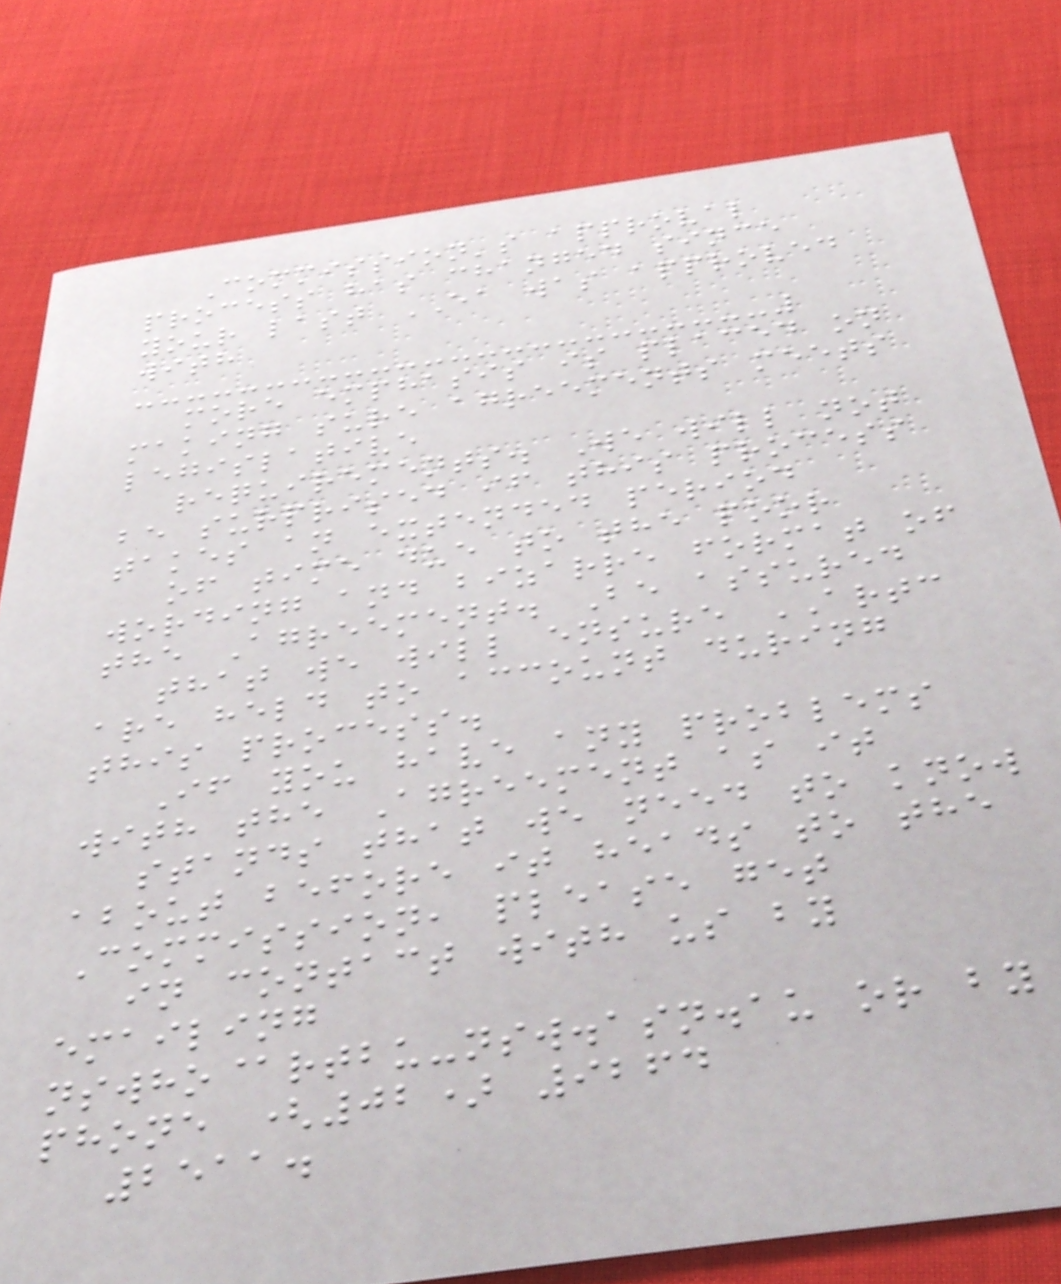Commission's approval
process has changed since
your last EA was approved
with
more emphasis is placed on
making sure agreements meets
legislative
requirements. We will not
be surprised if this process
takes an extended period
of time due to the poor
wording and bizarre format of
the Agreement. Be assured
that we will ensure ARTC
are held to account during
this process.
If you have any problems
with the Agreement as it
stands that we need to know
about before it heads to the
Commission, please get
in contact with us by
emailing
nswho@rtbu-nsw.asn.au or by
phone (02) 9264
2511.
